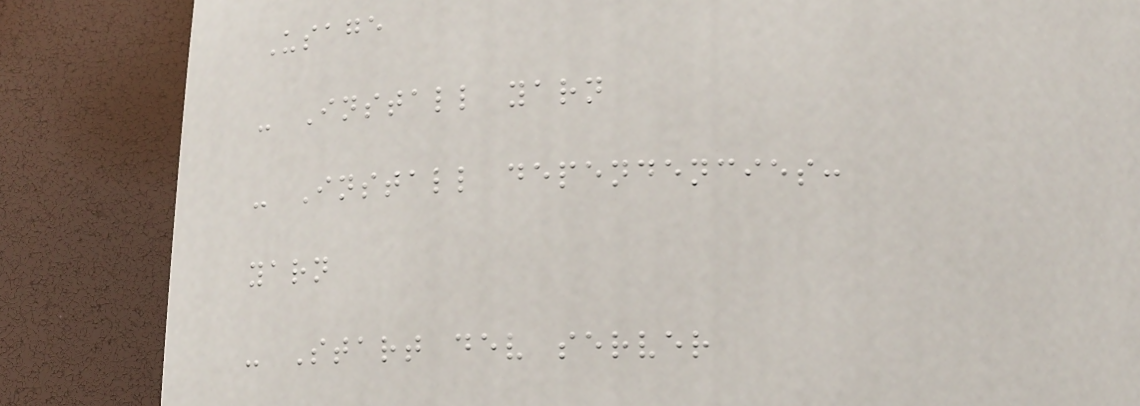Usage
- Install yarn
- Install dependencies:
yarn
- Start dev server
